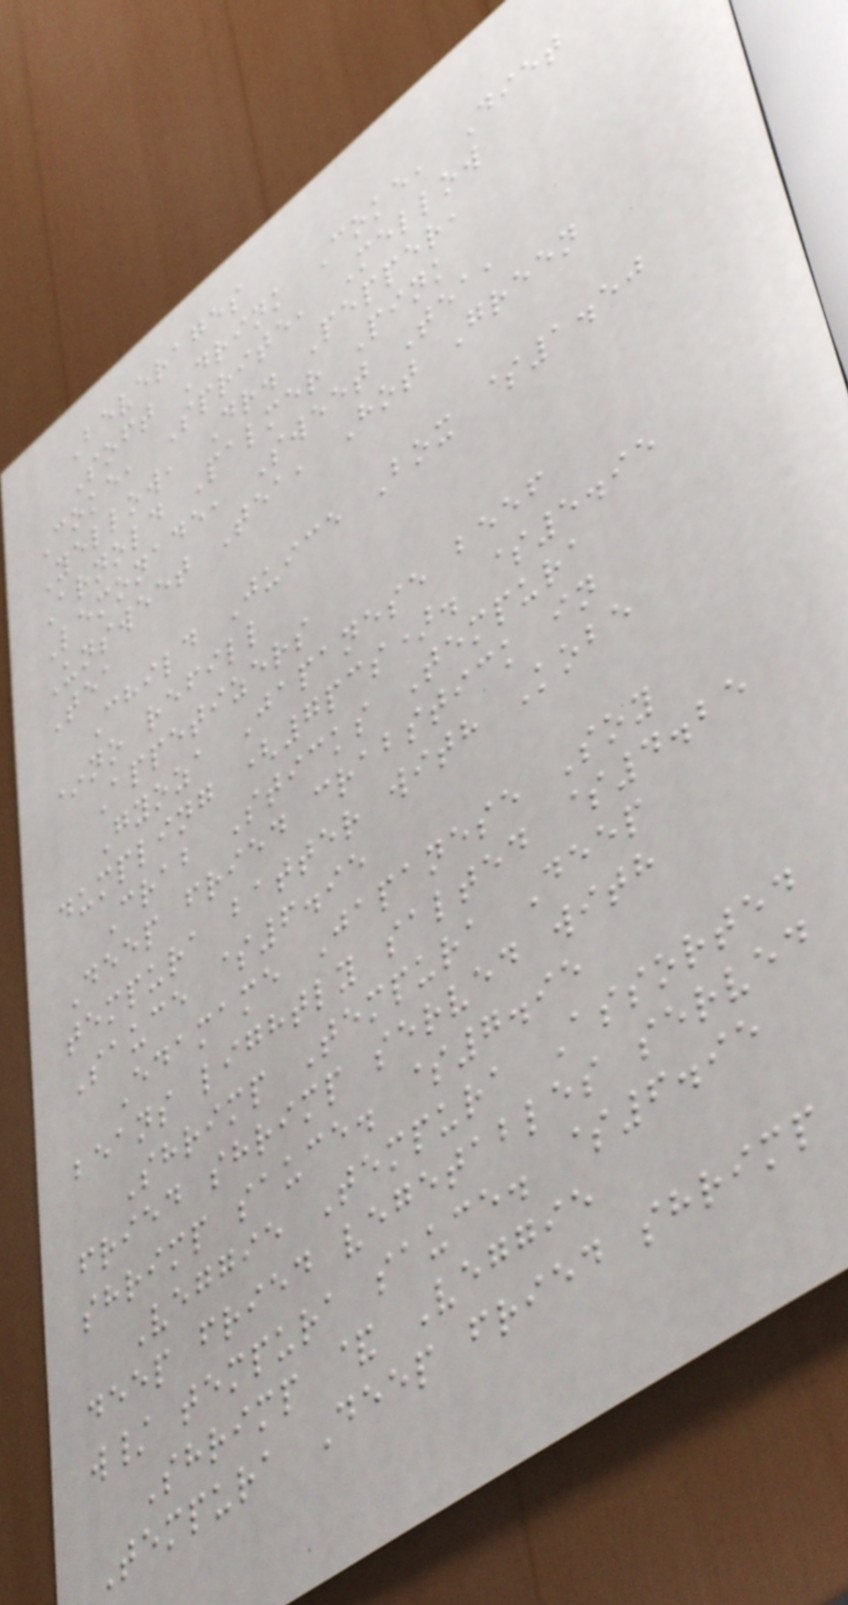Beverages
Soft Drink Coke, Diet
Coke, Sprite, Mellow
Yellow, Dr. Pepper,
Arnold Palmer Pink
Lemonade, Sweet Tea,
Unsweet Tea, Hot Green
Tea
Child Juice Box $1.50
*no refill
Appetizers
Gyoza Japanese beef
dumpling (7pcs). $5.95
Crab Sticks Tempura
Deep fried crabstick in
tempura batter with Kobe
Sauce $6.95
Edamame Japanese Soy
beans lightly salted $4.25
Shrimp Tempura Deep
fried shrimp served with
shrimp sauce. $7.95
Veggie Tempura Assorted
deep fried vegetables served
w/ tempura sauce. $6.95
Shrimp & Veggie
Tempura Deep fried shrimp
